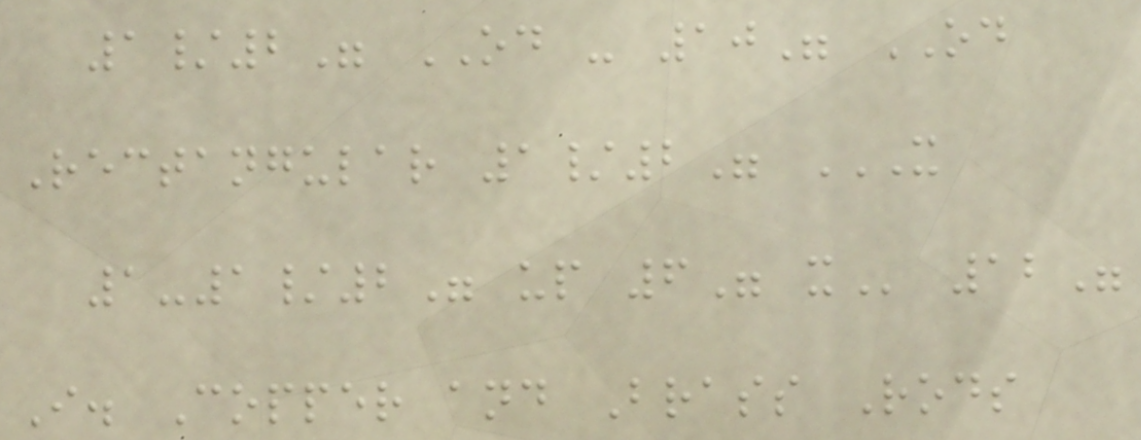1/2" OD - 10" OD
Rectangular 1/2" X
1-1/2" UP 6" X 12"
I. Copper and Brass Rods
